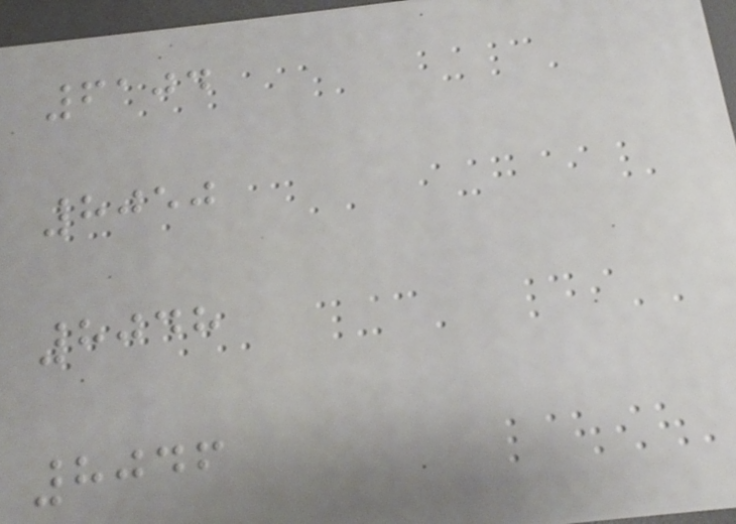6104
8050
8048
8046
